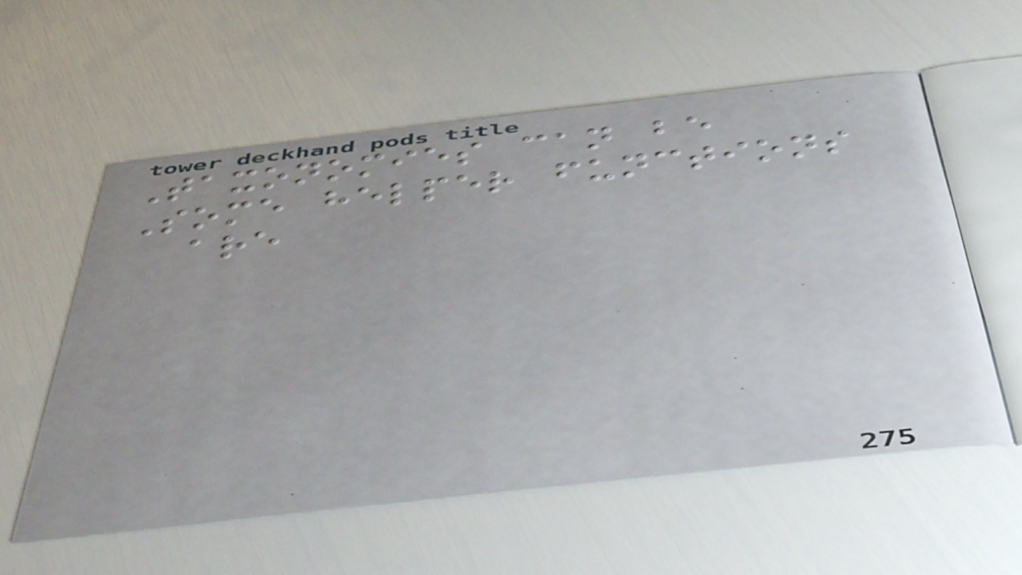Taxonomies can be
Some helper functions
are
